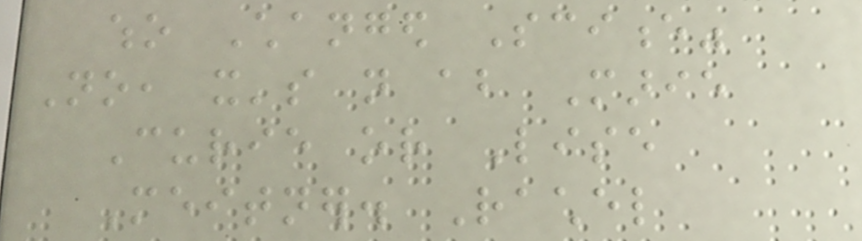who Changed Science"
No, it's not about Marie
Curie or Lise
Meitner. Rachel
